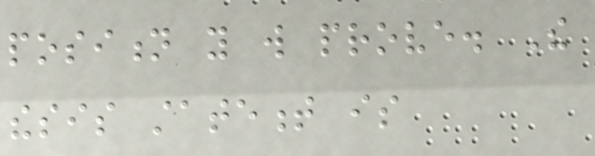position you will prove. The
thesis statement is
